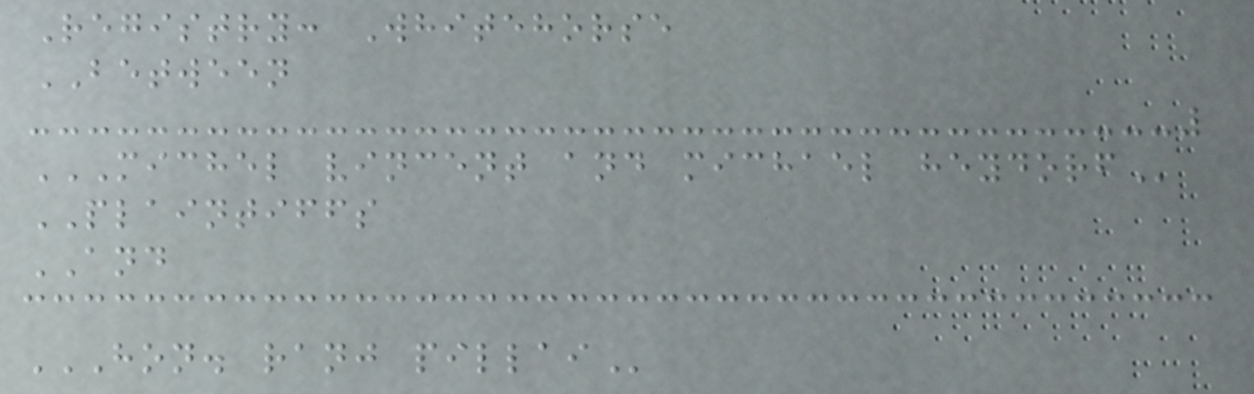Registry: Whitehorse
BETWEEN
MICHEL VINCENT AND MICHAEL HEYDORF
PLAINTIFFS
AND
HON. RANJ PILLAI
